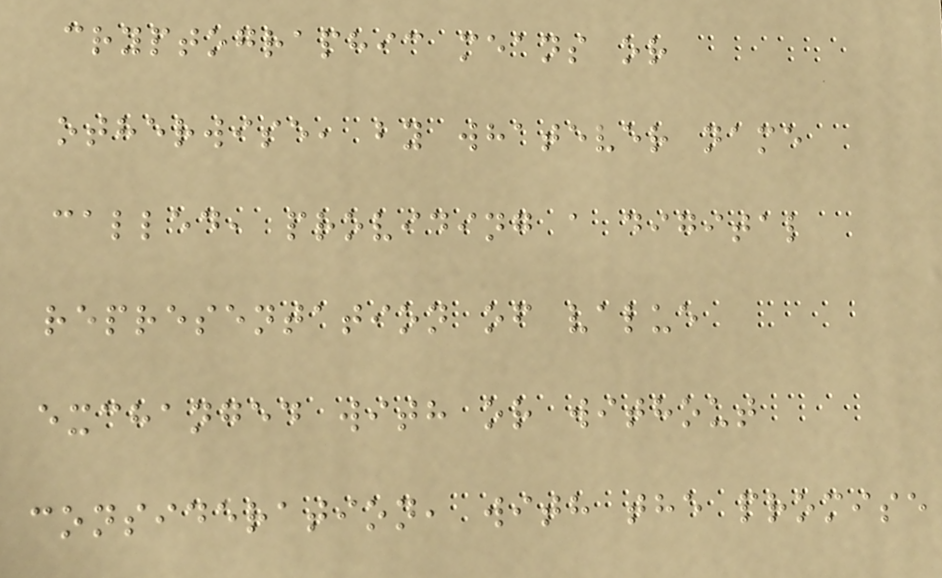cryptographic means or
otherwise, by whatever name
called, providing a digital
representation of value
exchanged with or without
consideration, with the promise
